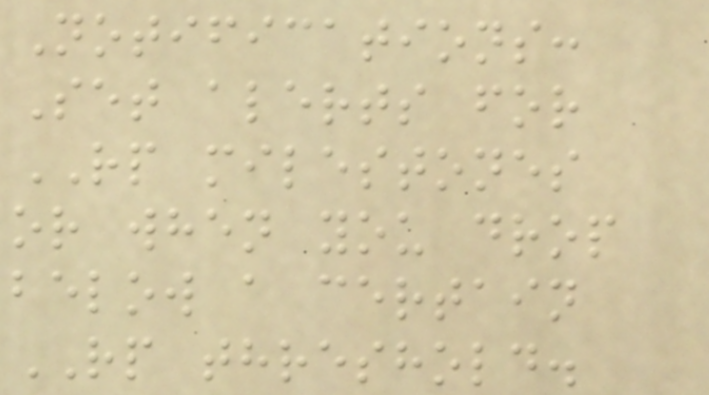Notifications:
Set alerts for
RP milestones
or when you drop
below a certain
RP threshold.
